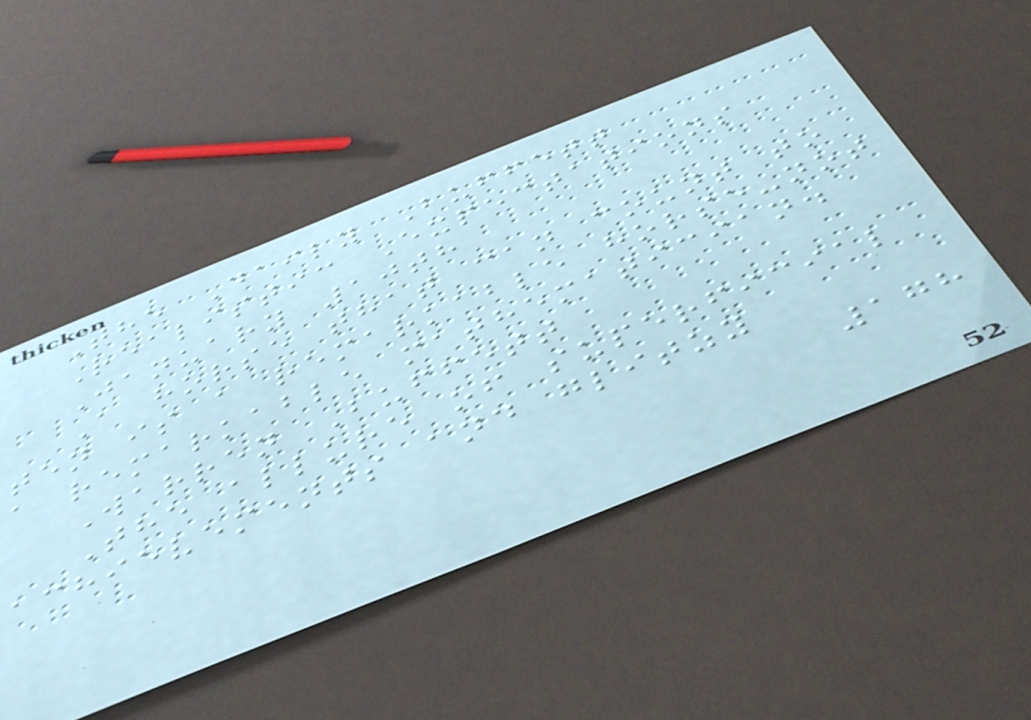The Daily Buffett
Realistic Expectations
January 10th
A horse that can count to
ten is a remarkable horse-not
a remarkable mathematician.
Warren Buffett
The allure of superficial
achievements and glitzy
178
